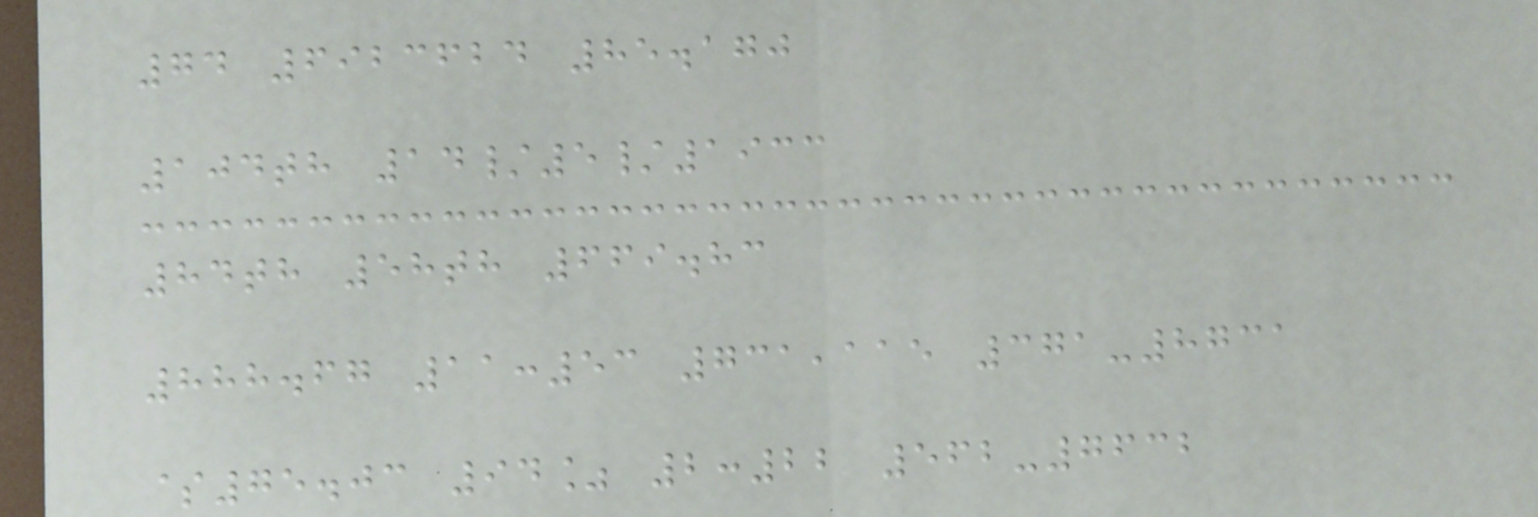74 6923624 85.170
104th 14/5/1933
84th 58th 669.83
888.67 11:53 731,115 371-8731
$75.03 94% 2:22 562-7632
